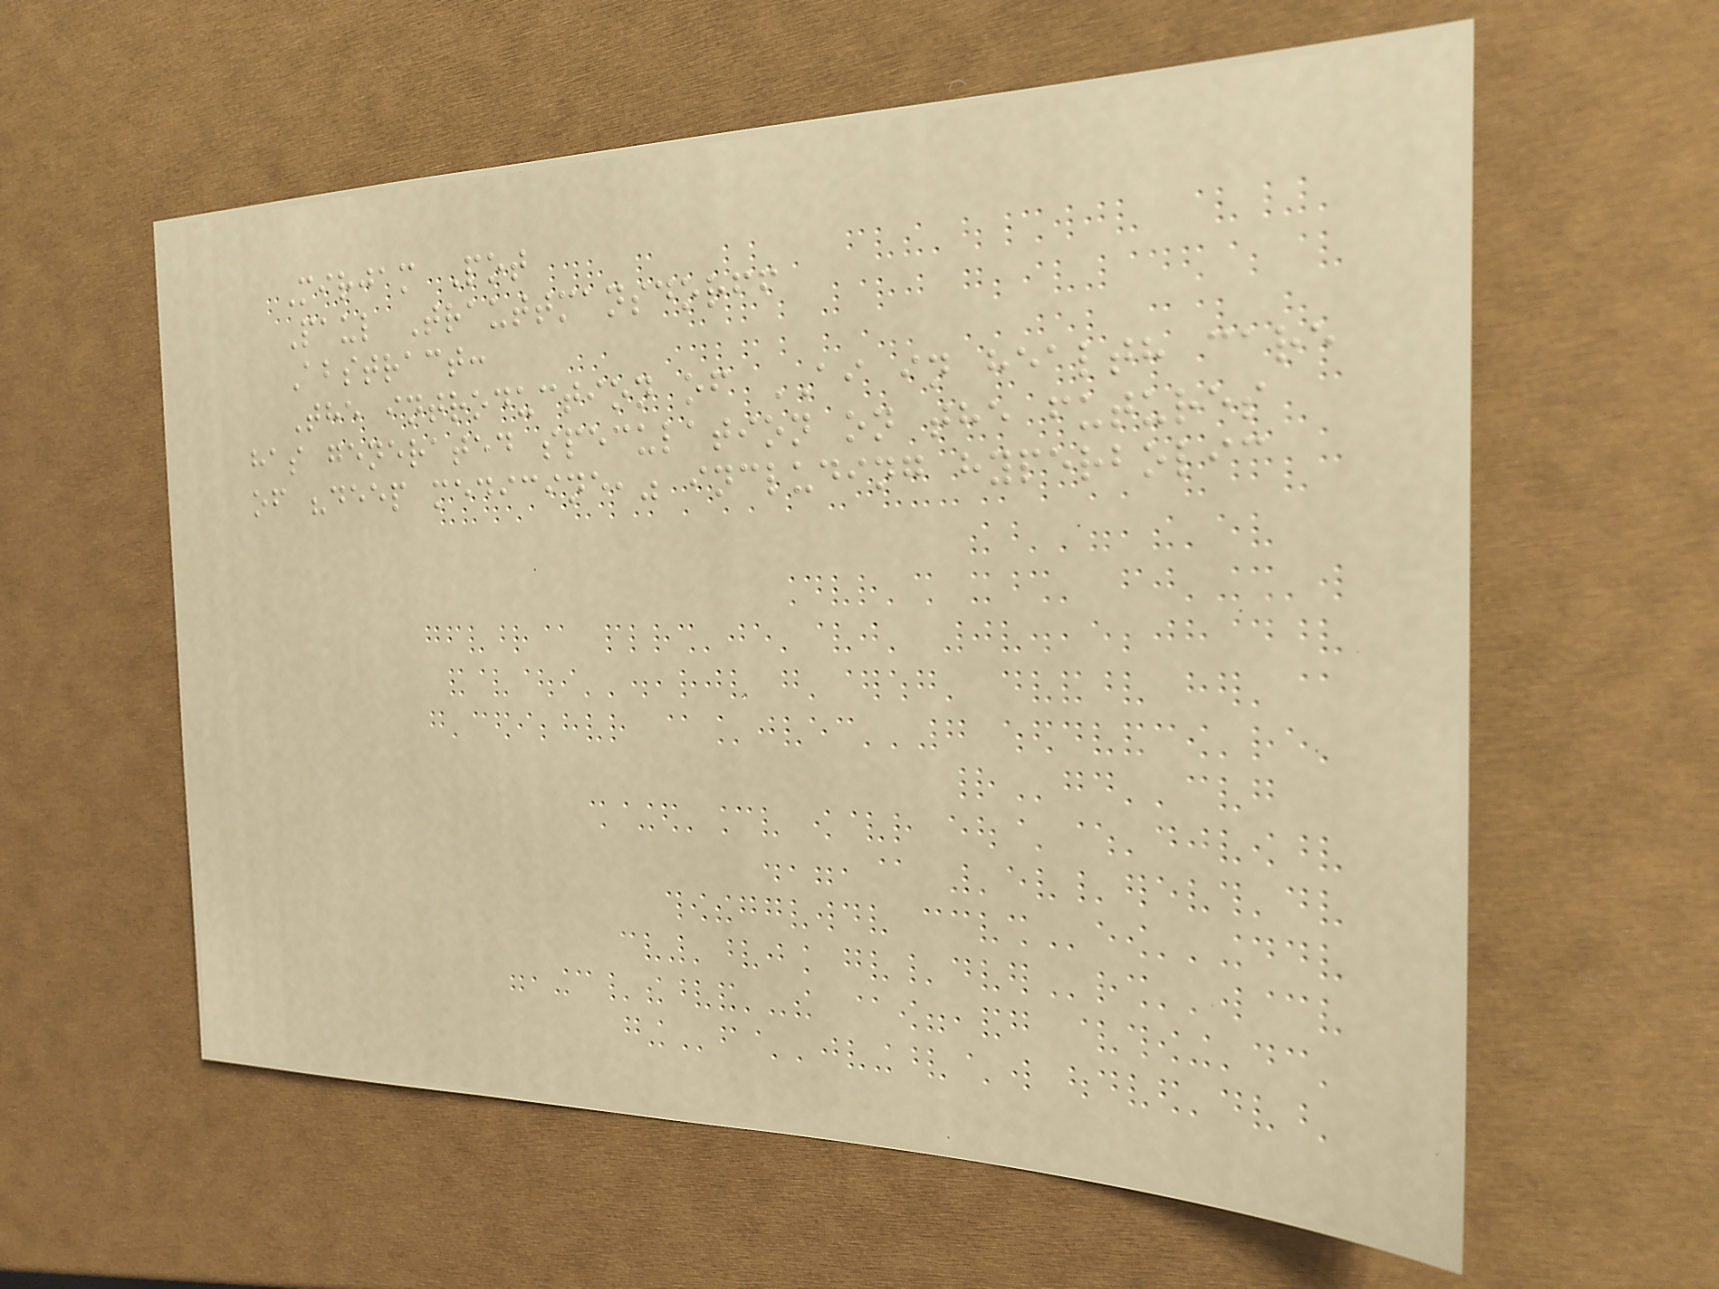Mirjam Pot
Paul Trauttmansdorff
Abstract:
The introduction of AI in health care
has generated speculation on the futures
of "deep medicine," including hyperbolic
